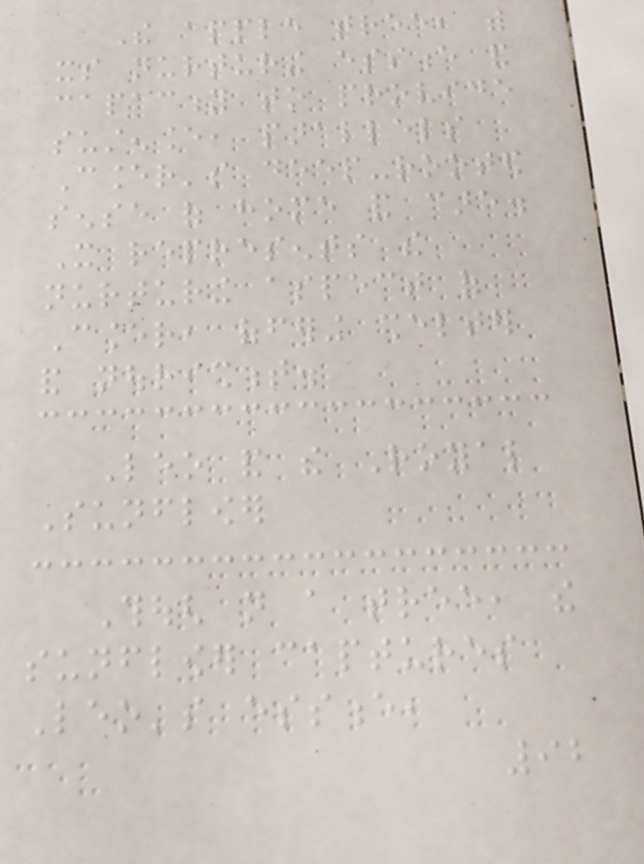The apple tree, with
its nurturing essence and
capacity to provide
sustenance, parallels
Cancer's deep-rooted
sense of home and care.
It represents the
nurturing aspect of
Cancer, offering shelter
and nourishment.
Leo and the Royal
Sunflower
Though not a tree, the
sunflower captures
Leo's essence,
92
